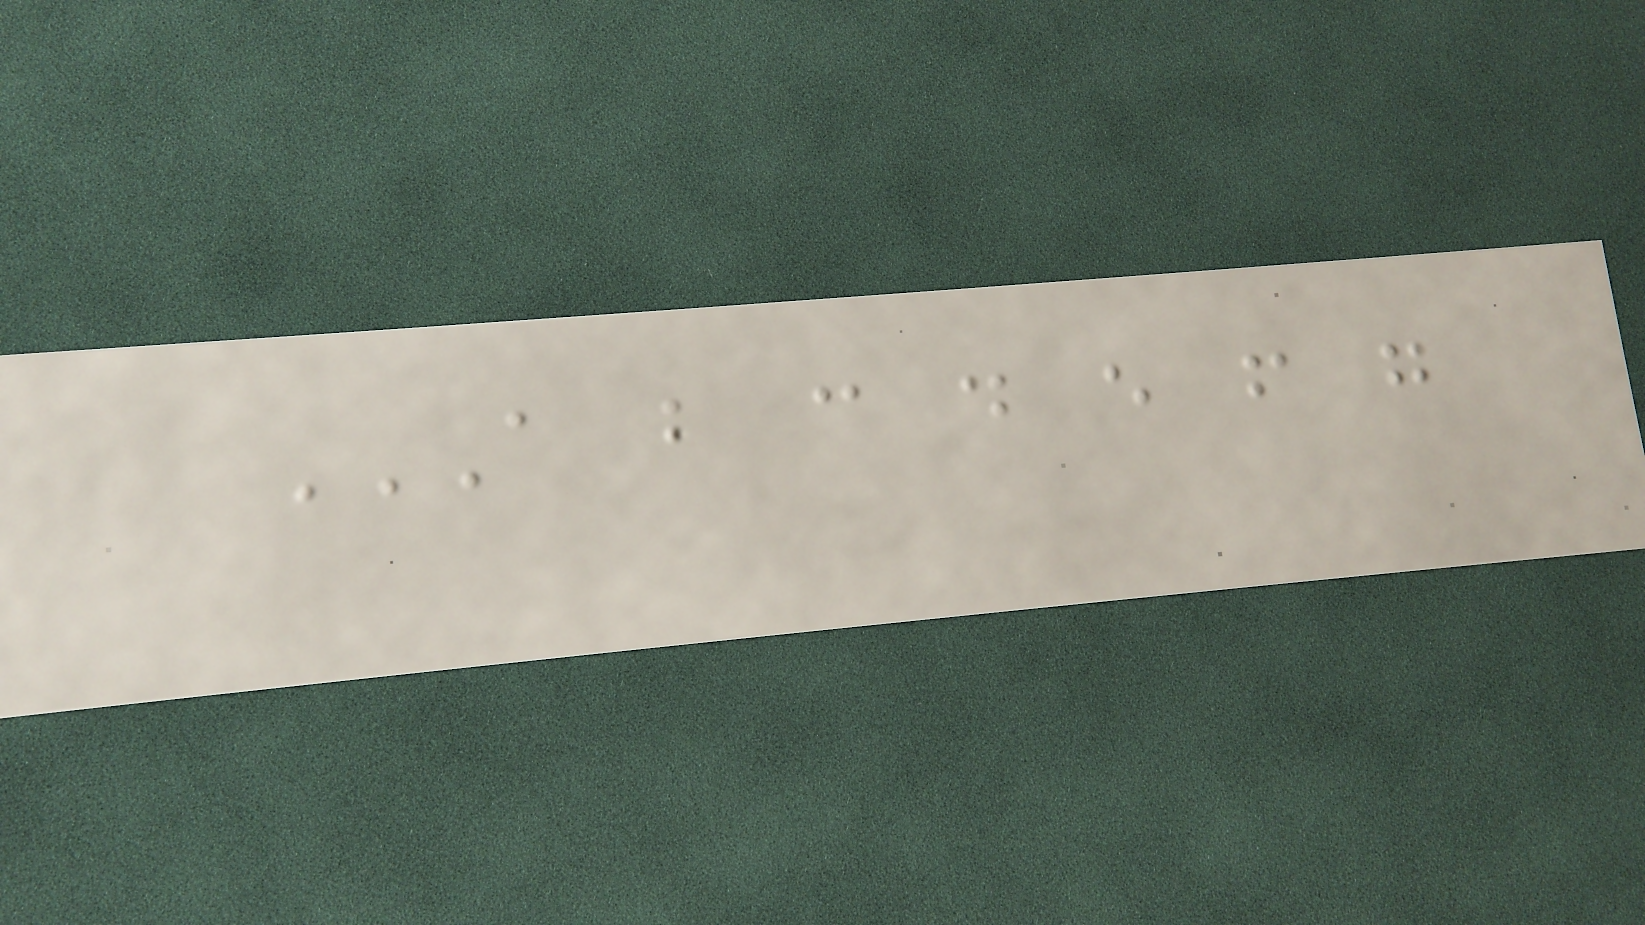A B C D E F G
